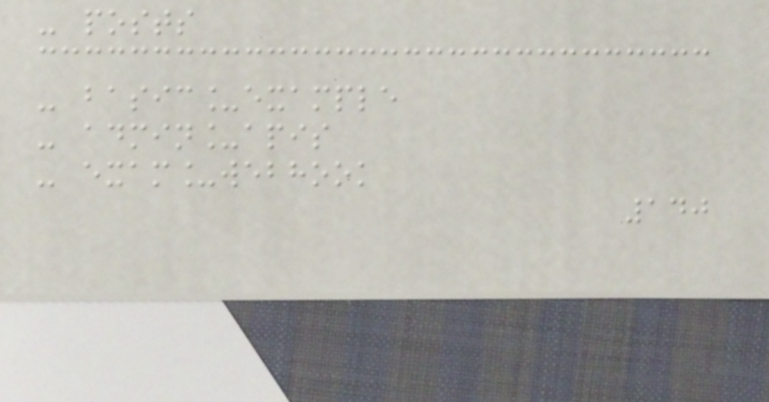- posts
- basic_example
- admin_apis
- exam_webhook
140
